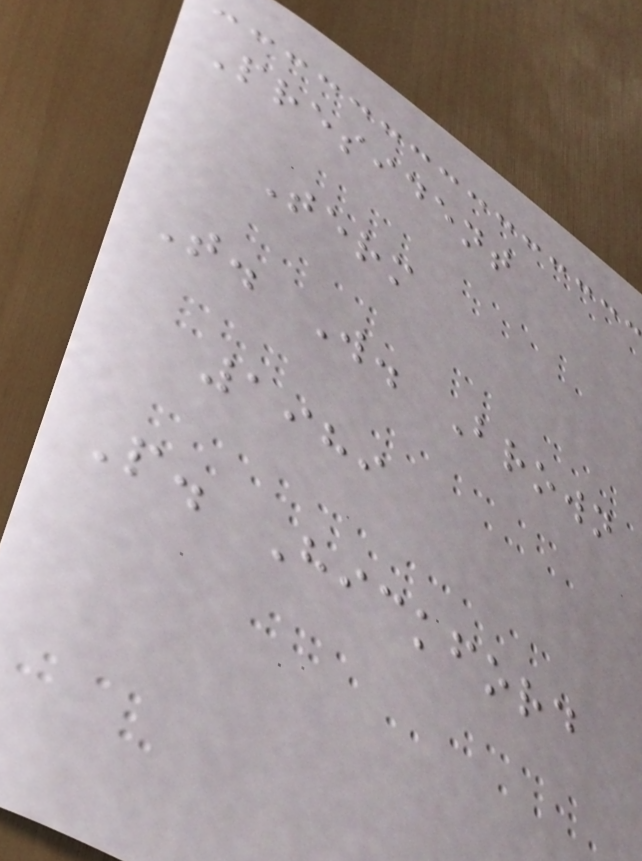President
Term
T. W. Brown
1989
P. Hickford
